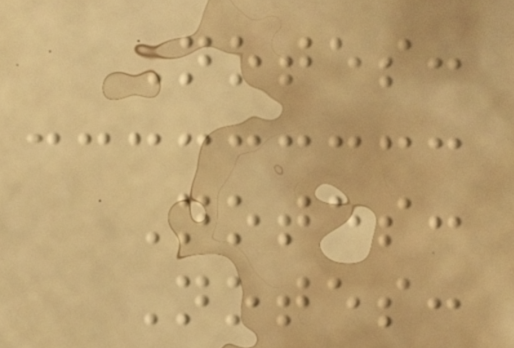Notes:
Notes:
Notes:
